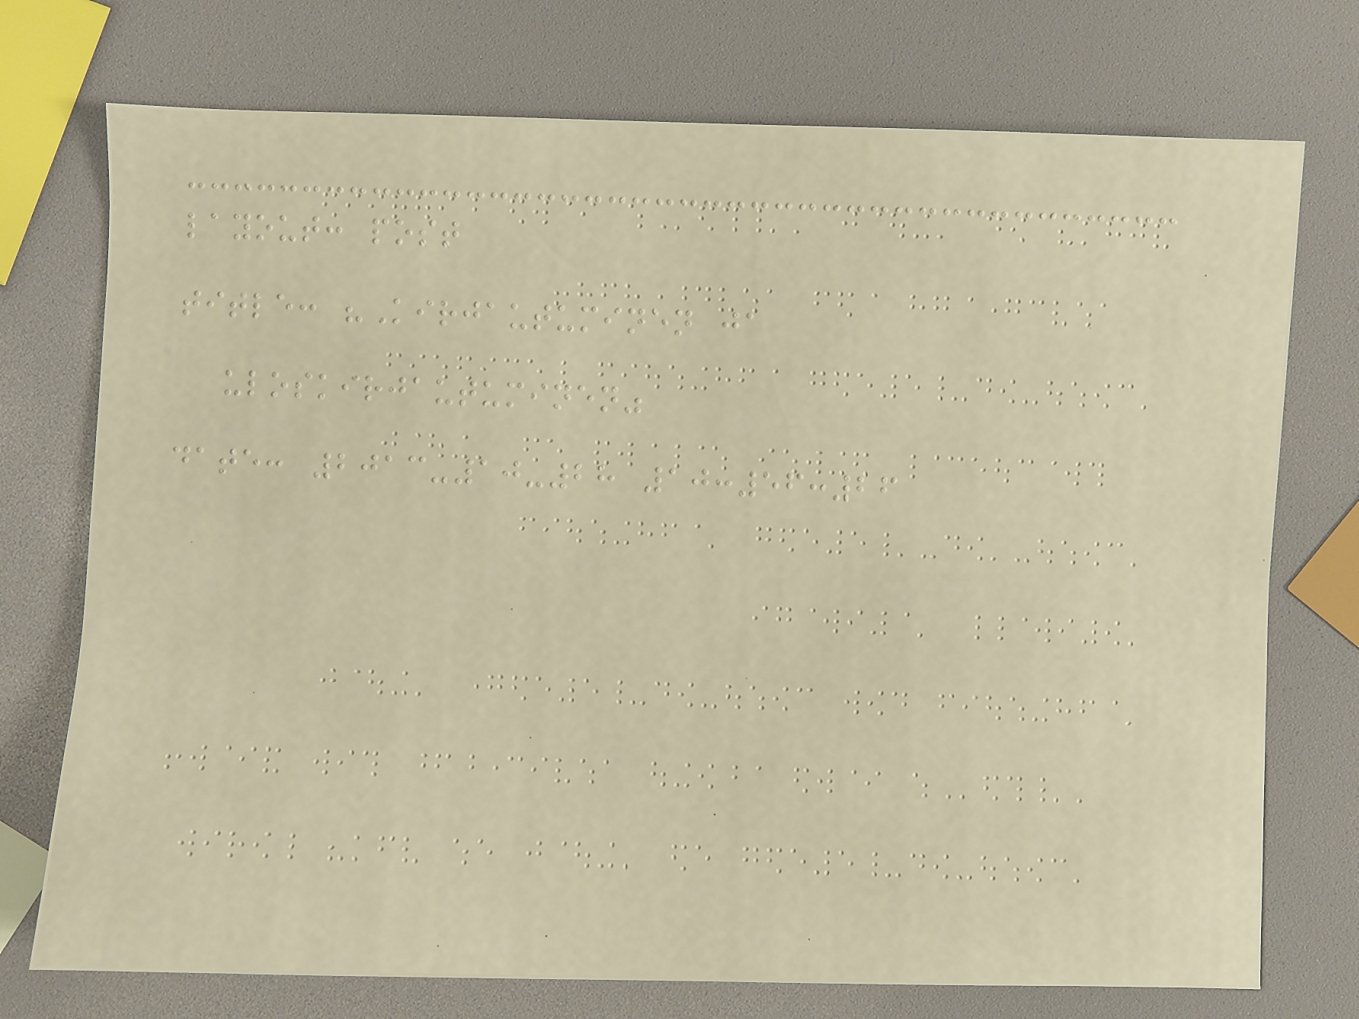layout: post
title: "Kirjautuminen ja
uloskirjautuminen"
date: 2013-10-28 10:56:26
